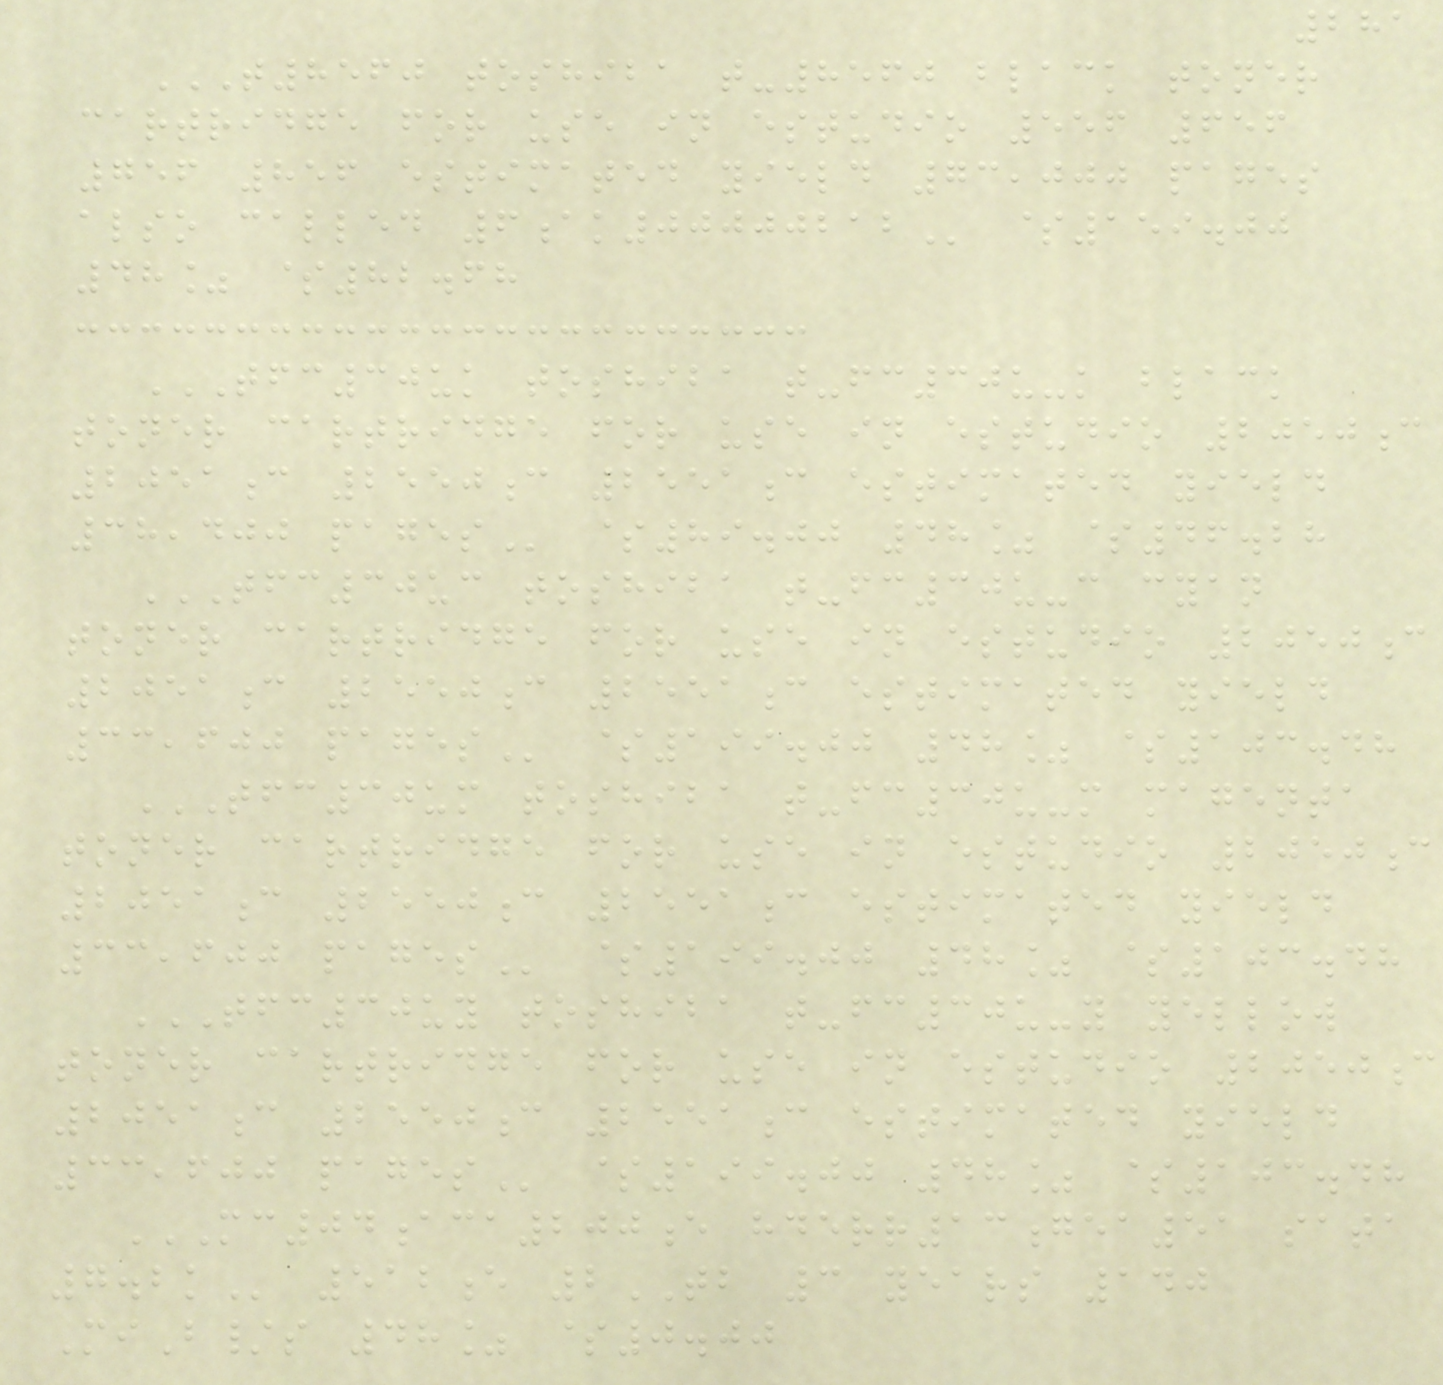281
T8560 TOSHIBA T-8560 BLACK TONER
CARTRIDGE FOR USE IN ESTUDIO 556 656
756 856 ESTIMATED YIELD 73,000 PAGES
ALSO CALLED 6AK00000212 $159.00
48% $82.68
TFC30UK TOSHIBA T-FC30U-K BLACK
TONER CARTRIDGE FOR USE IN ESTUDIO 2050C
2051C 2550C 2551C ESTIMATED YIELD
38,400 PAGES $89.00 48% $46.28
TFC30UC TOSHIBA T-FC30U-C CYAN
TONER CARTRIDGE FOR USE IN ESTUDIO 2050C
2051C 2550C 2551C ESTIMATED YIELD
33,600 PAGES $199.00 48% $103.48
TFC30UM TOSHIBA T-FC30U-M MAGENTA
TONER CARTRIDGE FOR USE IN ESTUDIO 2050C
2051C 2550C 2551C ESTIMATED YIELD
33,600 PAGES $199.00 48% $103.48
TFC30UY TOSHIBA T-FC30U-Y YELLOW
TONER CARTRIDGE FOR USE IN ESTUDIO 2050C
2051C 2550C 2551C ESTIMATED YIELD
33,600 PAGES $199.00 48% $103.48
MC04ACA200E HDERR13GEA51 SATA
7.2K 512e 2TB 3 years 140
MiB/s 48% $0.00
